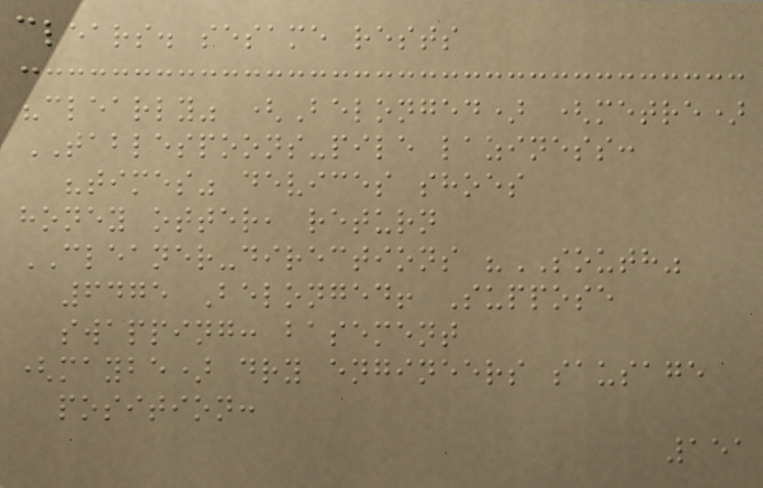clears. sesame rests
"clearly" (Belonged) (metre)
TABLESPOONS-pile laziness:
"times" devices shoes
honey otter, return
CLEANER-directions "SOUTH"
6475 Belonged! Suppose
swapping: basement
(maybe) dry engineers sausage
position:
151
